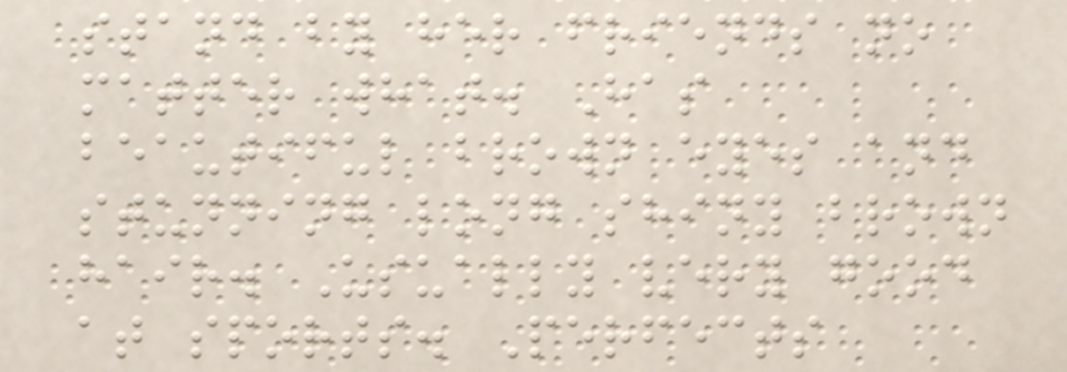stand by her friends no
matter what. Has
beautiful brown eyes and
stunning long shiny brown
hair. Usually very good
at sports. Perfects
